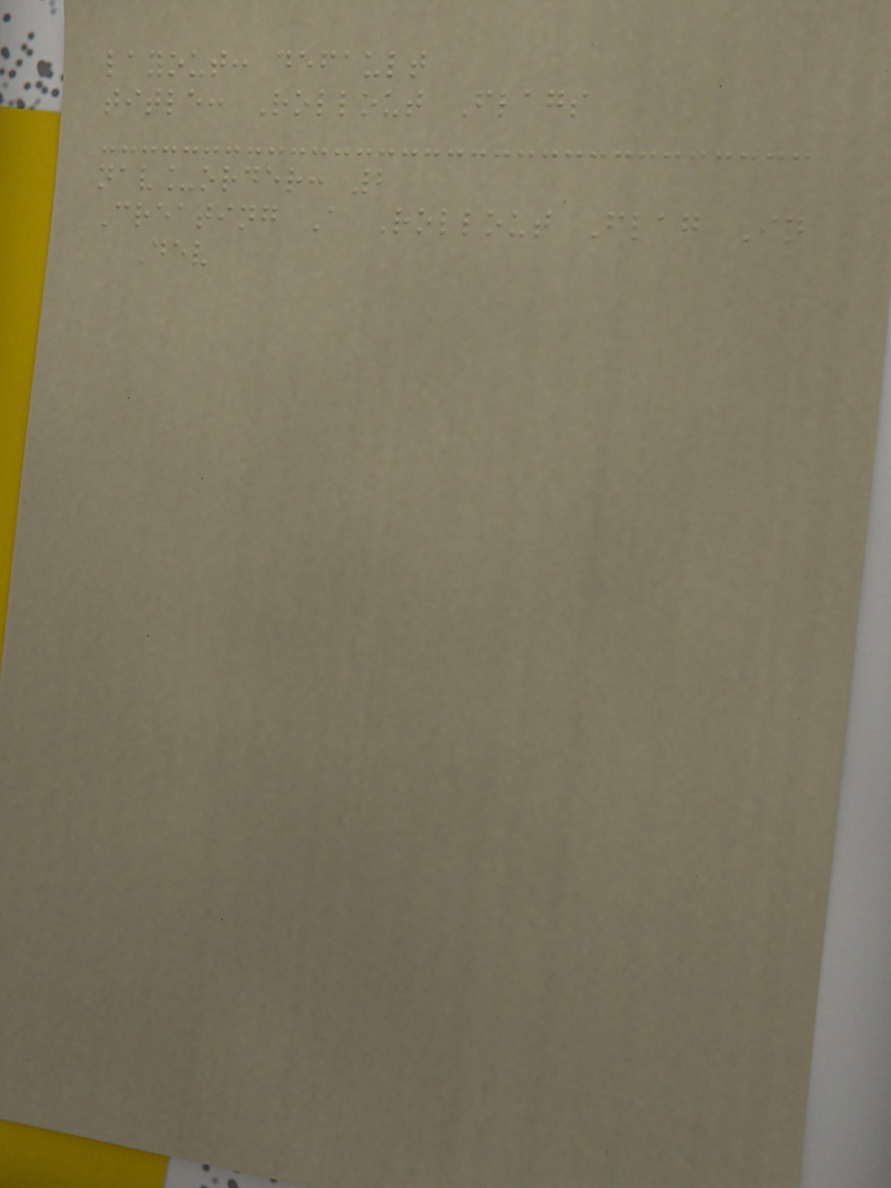layout: default
title: Rollout Flags
nav_order: 2
Creating A Rollout Flag In
Dev
